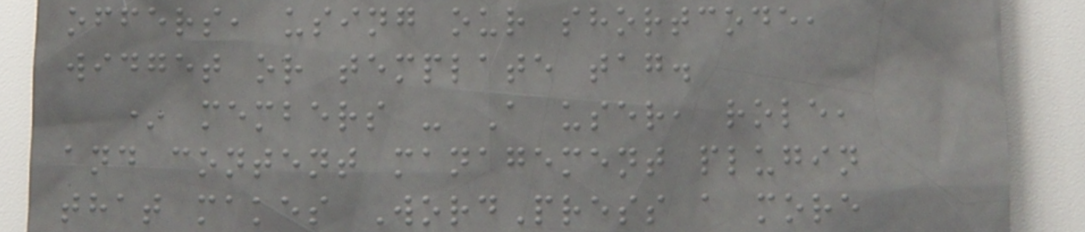offers, using our shortcode,
widget or template tag.
* members - A user, role,
and content management plugin
that makes WordPress a more
